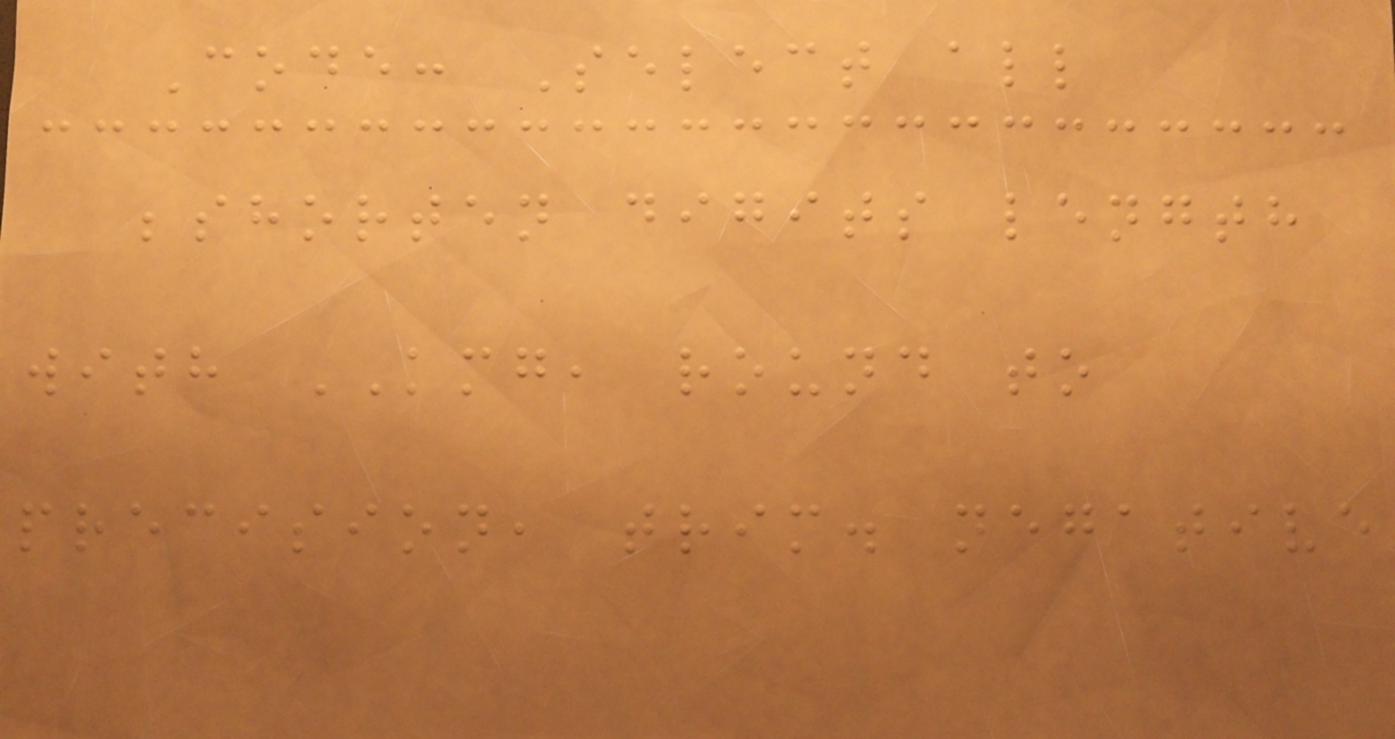Code: Select all
;shorten digits length
with KMG, round to
precision, trim. negative
